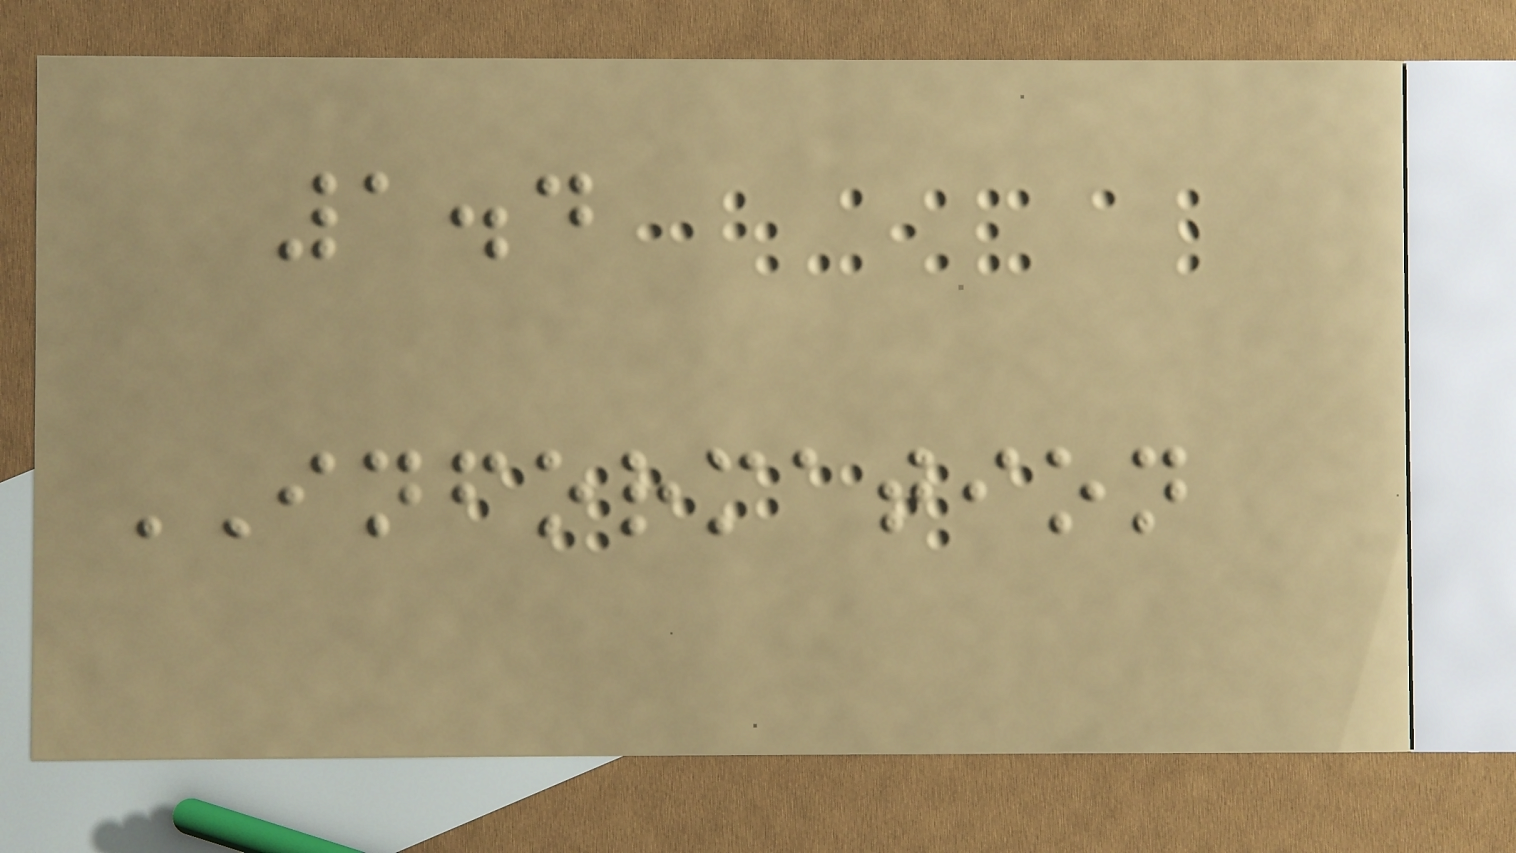1.4
INFORMATION
